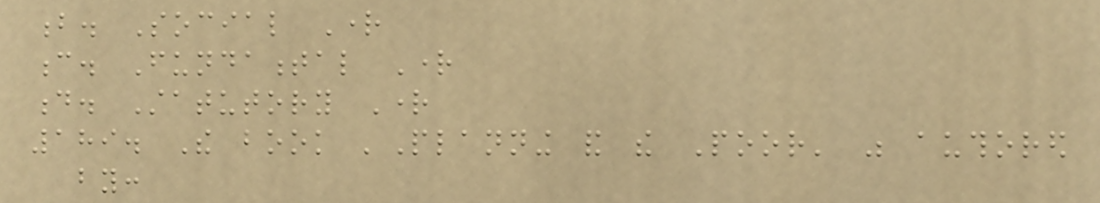b. Social Right
c. Fundamental Right
d. Statutory Right
189. The book 'Planning and the Poor' was authored
by:
